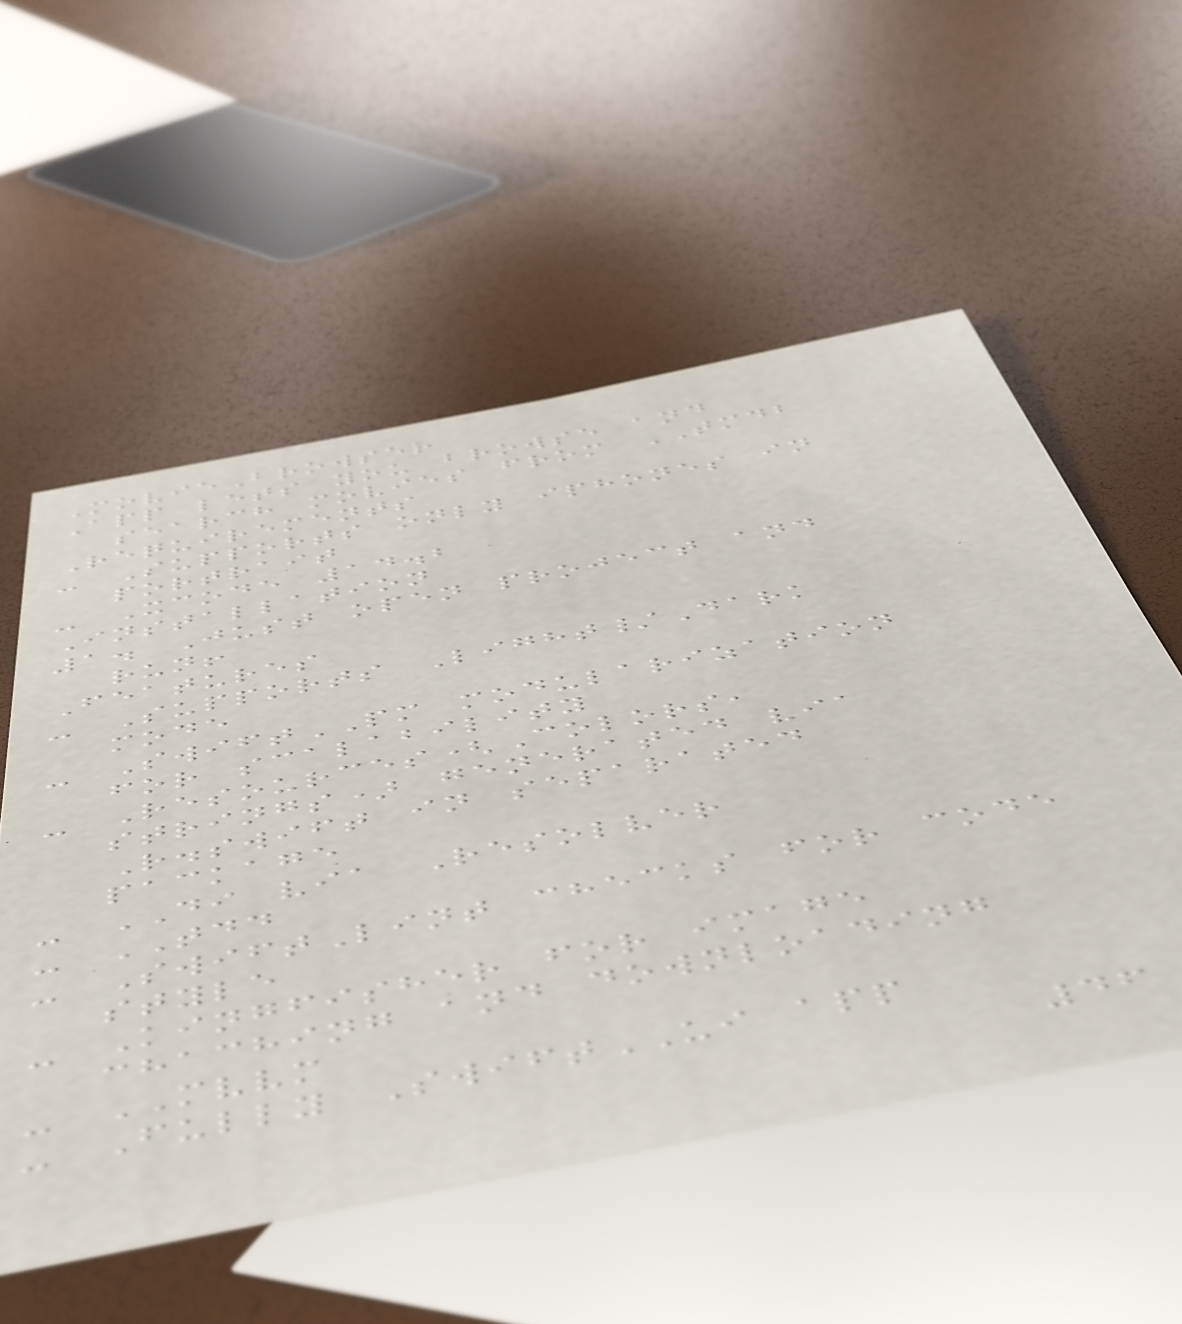MovieBrowser
App lets you browse and
search movies from TMDB
Requirements
- Supports only iphones in
portrait
- Xcode 14.2
Installation
1. Just open project and
run!
Features
- Supports Light/Dark
mode
- SwiftPM modularization
for scalability
- Resources(Colors,
strings) generated via
R.swift in separated
package
- DI via Resolver
- TDD
- SwiftLint checks for code
style
- Kingfisher for image
chaching and downloading
- MVVM
- Fully SwiftUI app
46
